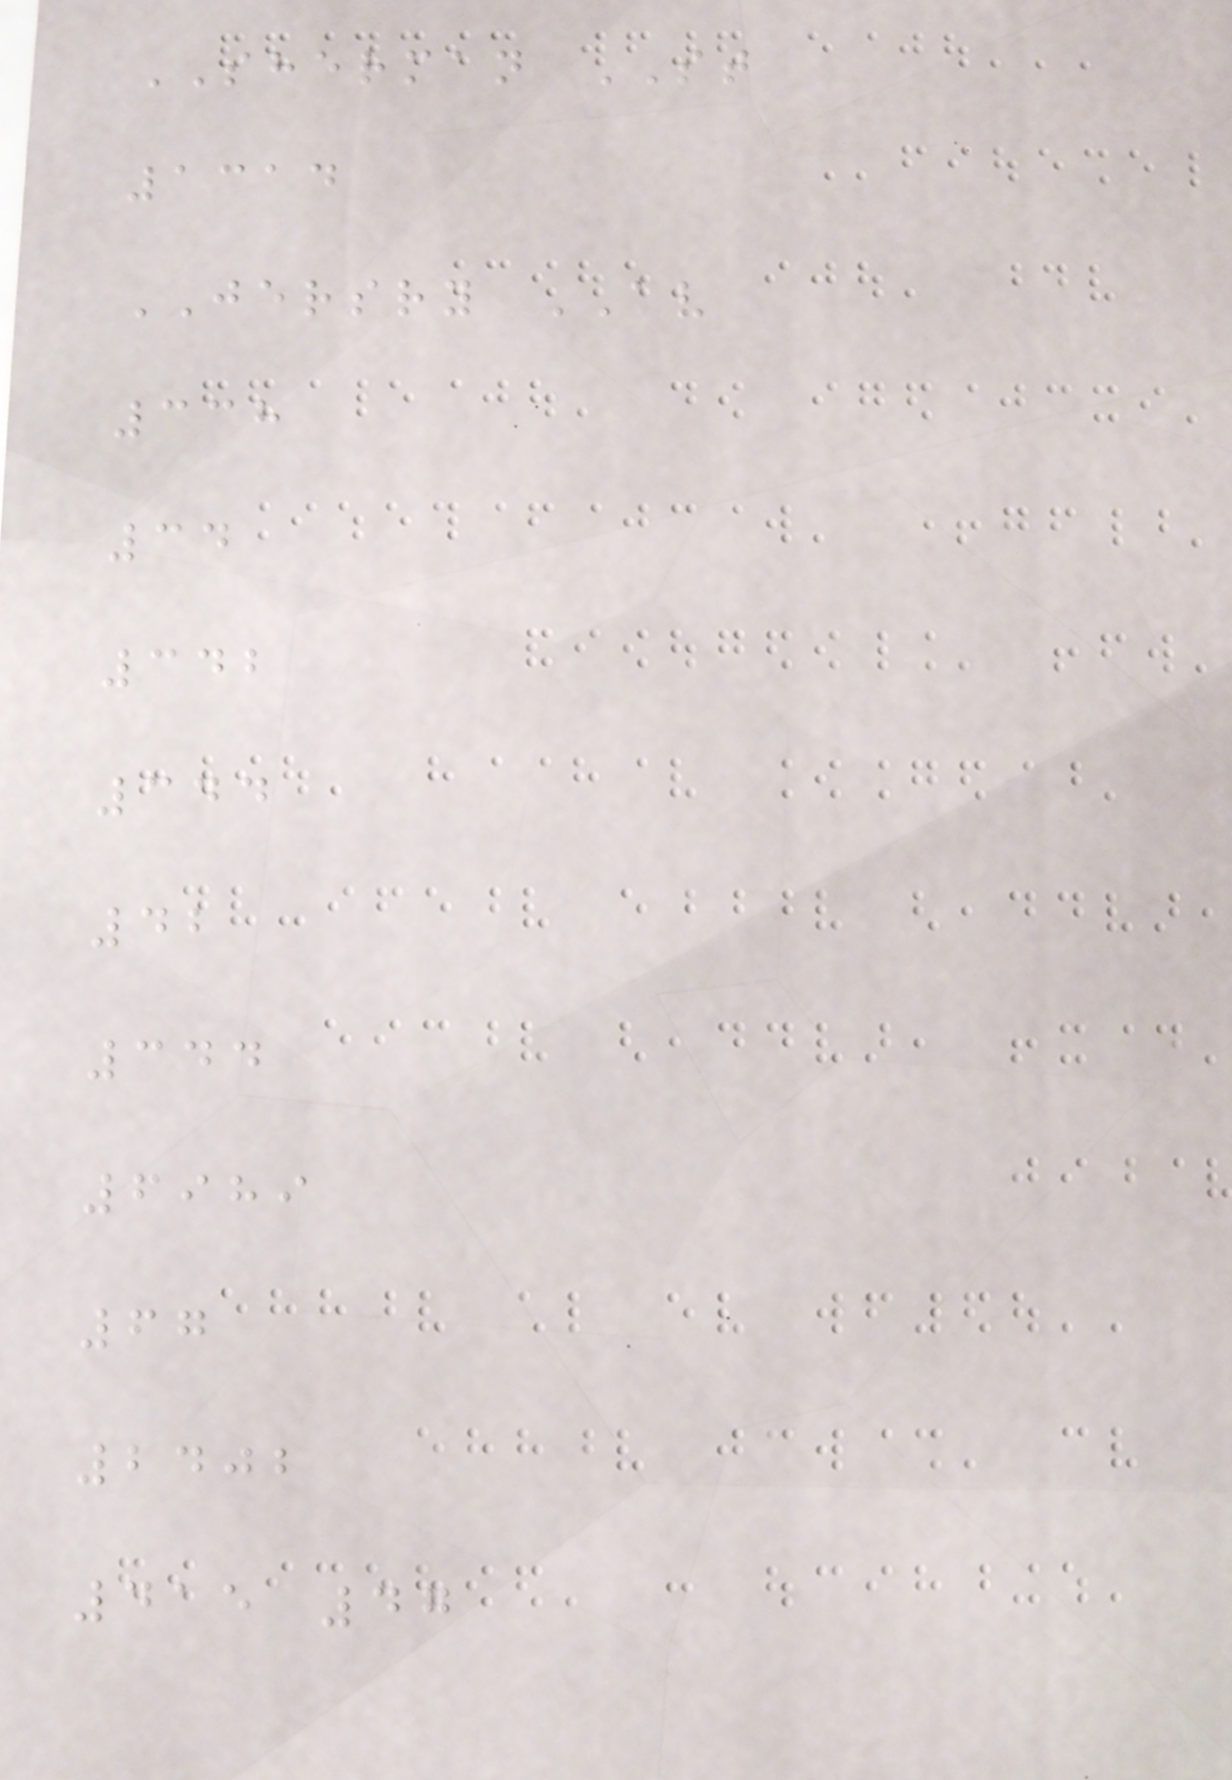SHERMAN ST
1314
JERSRY AV
338
34
342
344
42
344
6989
67
2402
415 47
